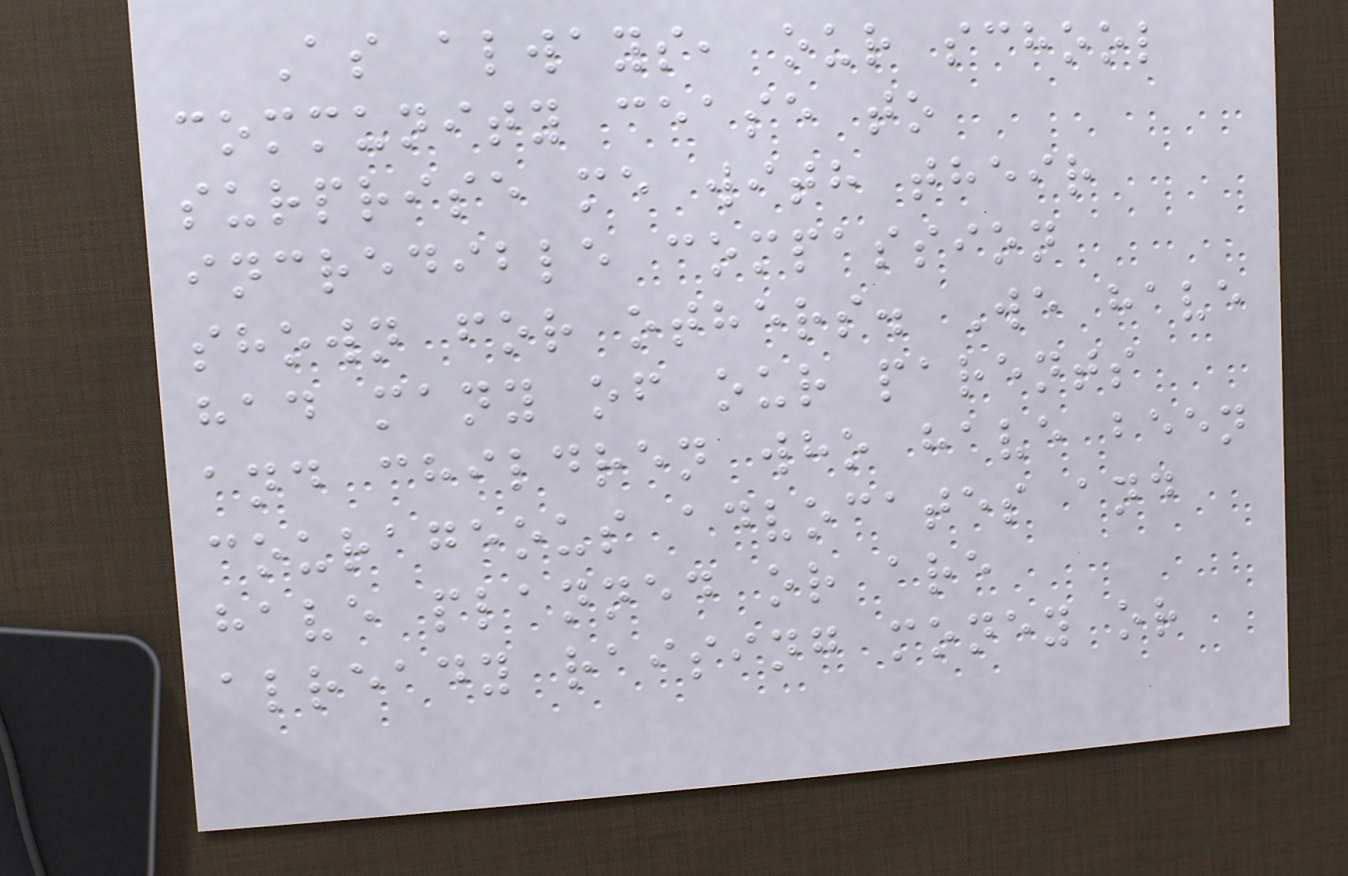As always, our school
community cease to
surprise me with their
incredible compassion
shown for others. We have
had many of our parents
and children who have been
courageous advocates and
have planned or are
already raising money or
